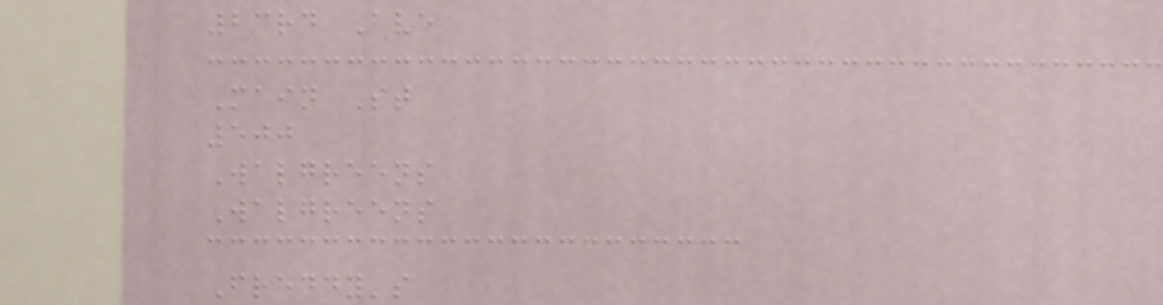23rd Ave
Main St
500
Walgreens
Walgreens
Freddy's
